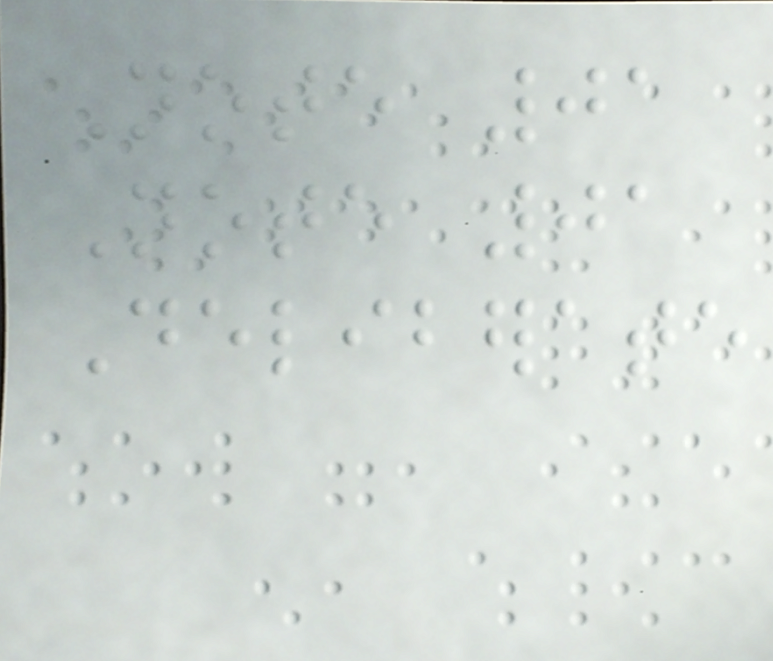Note 01
Note 01
Deliberate
